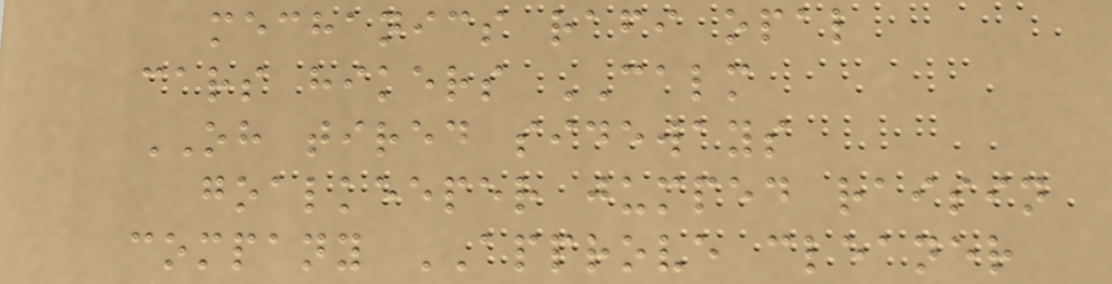mechanics rafi opal
cars hikers CALM
OH tired sideways
goalkeeper jumped raisin
company APPROVE cleaner
